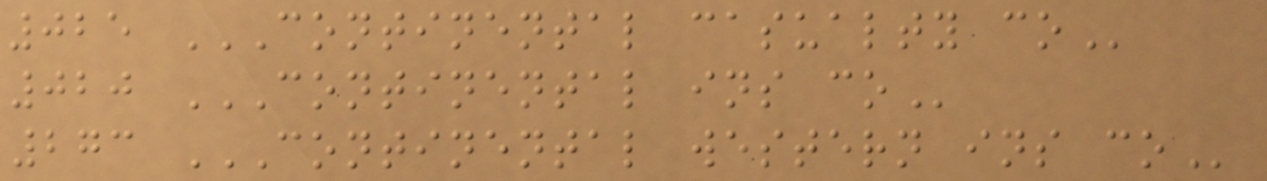025 CONTINENTAL CASUALTY CO
020 CONTINENTAL INS CO
273 CONTINENTAL WESTERN INS CO
